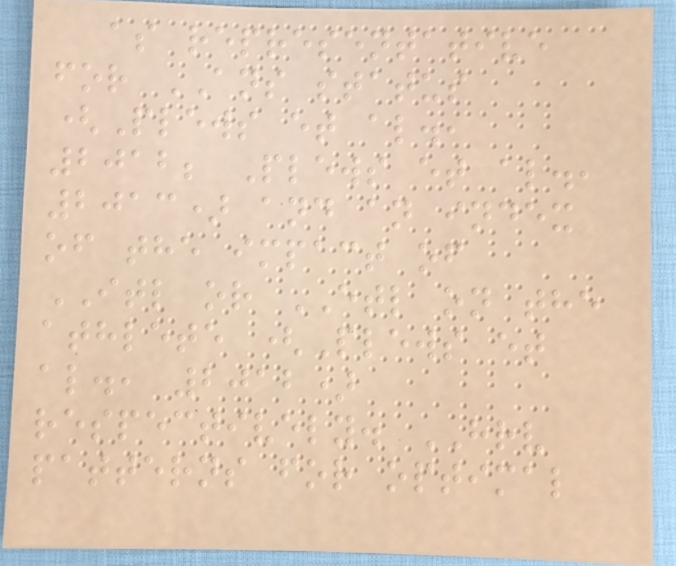as representative
for ANS status
(Plews et al.,
2012; Plews et al.,
2013) and an index
of the impact of
ITL or ETL on the
athlete (Plews et
al., 2012)
respectively. HRV
patterns for optimal
